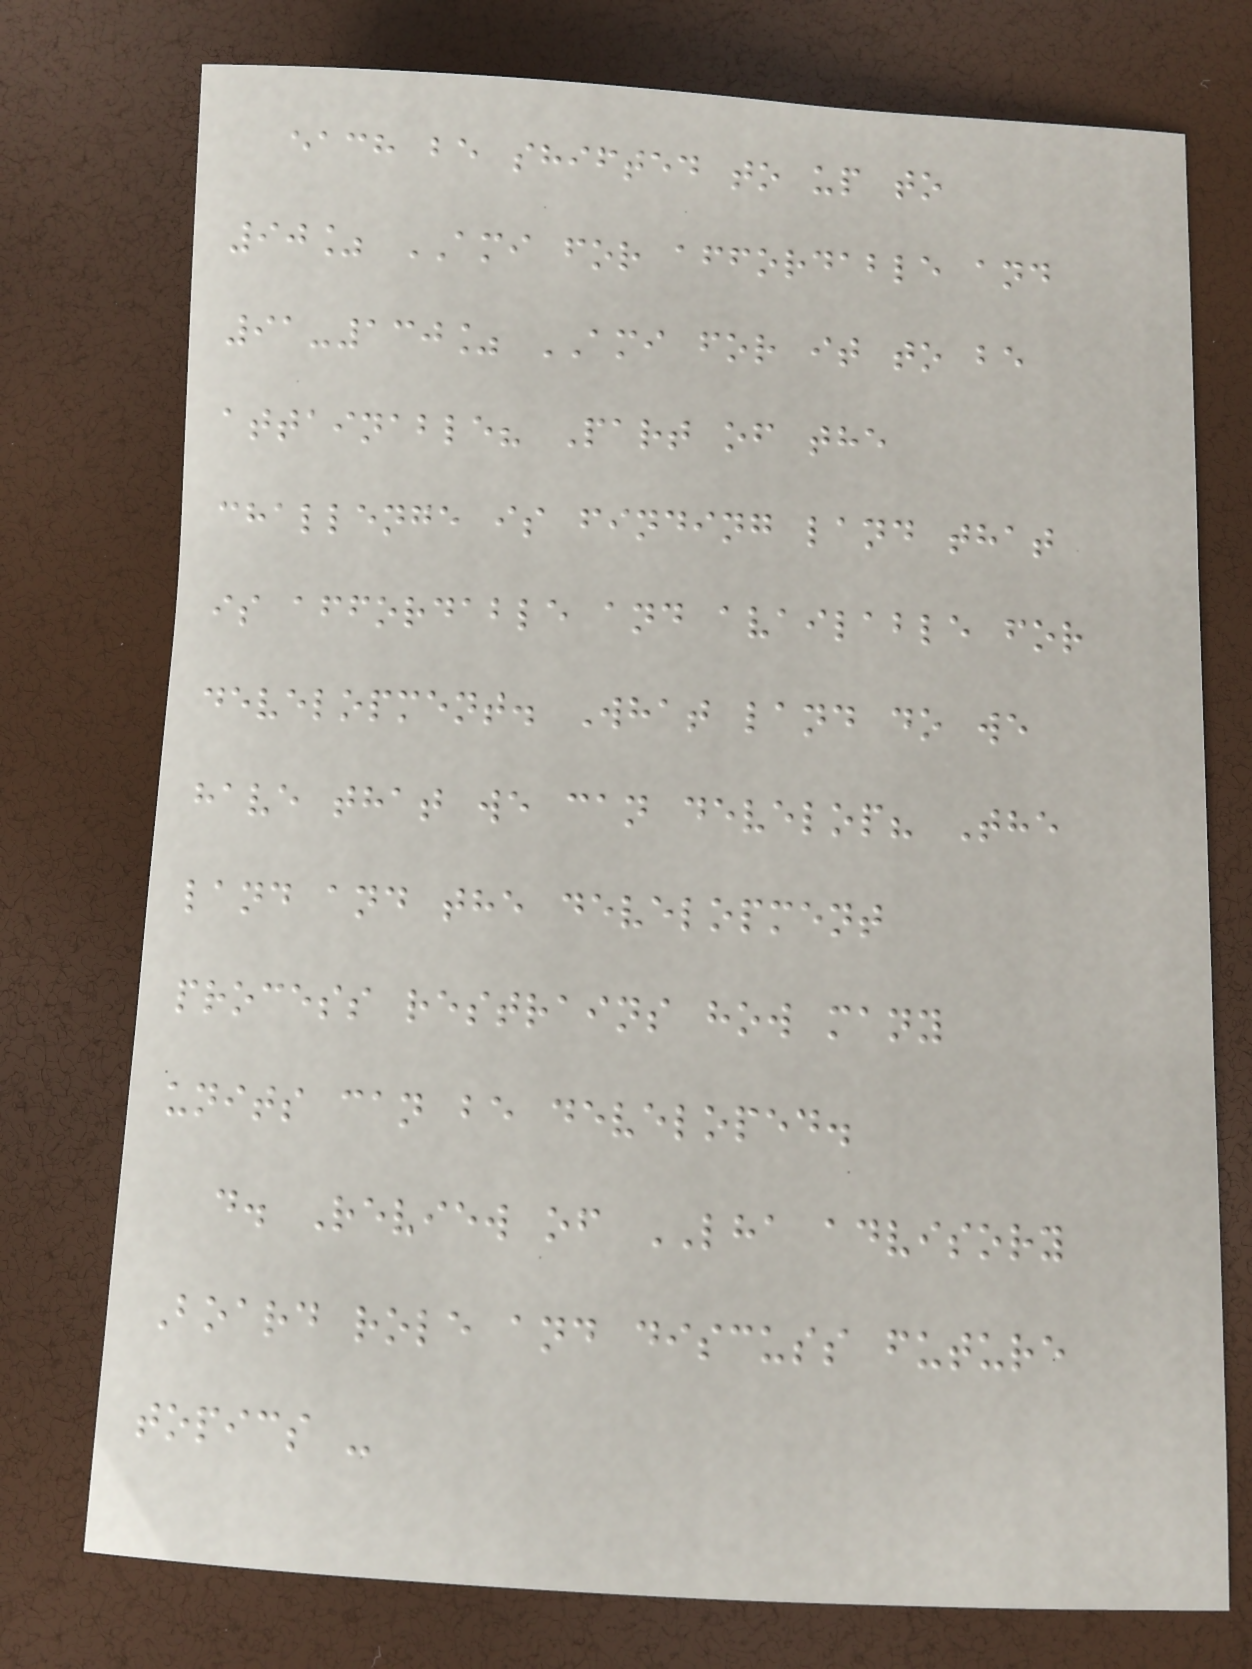each be shifted to up to
90% AMI for affordable and
91-130% AMI for it to be
attainable? Part of the
challenge is finding land that
is affordable and available for
development. What land do we
have that we can develop? The
land and the development
process restrains how many
units can be developed.
d. Review of LHA advisory
Board role and discuss future
topics -
